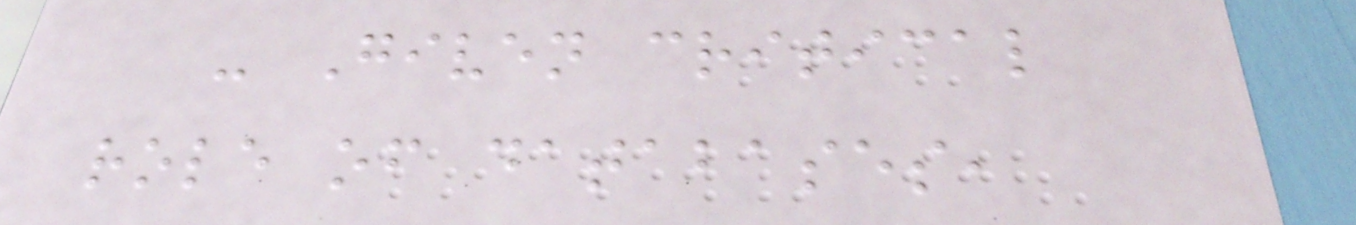- Given critical
role of databases,
